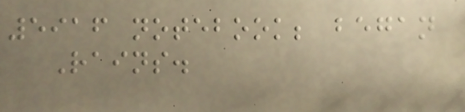5916 notebook; began
Rains.
